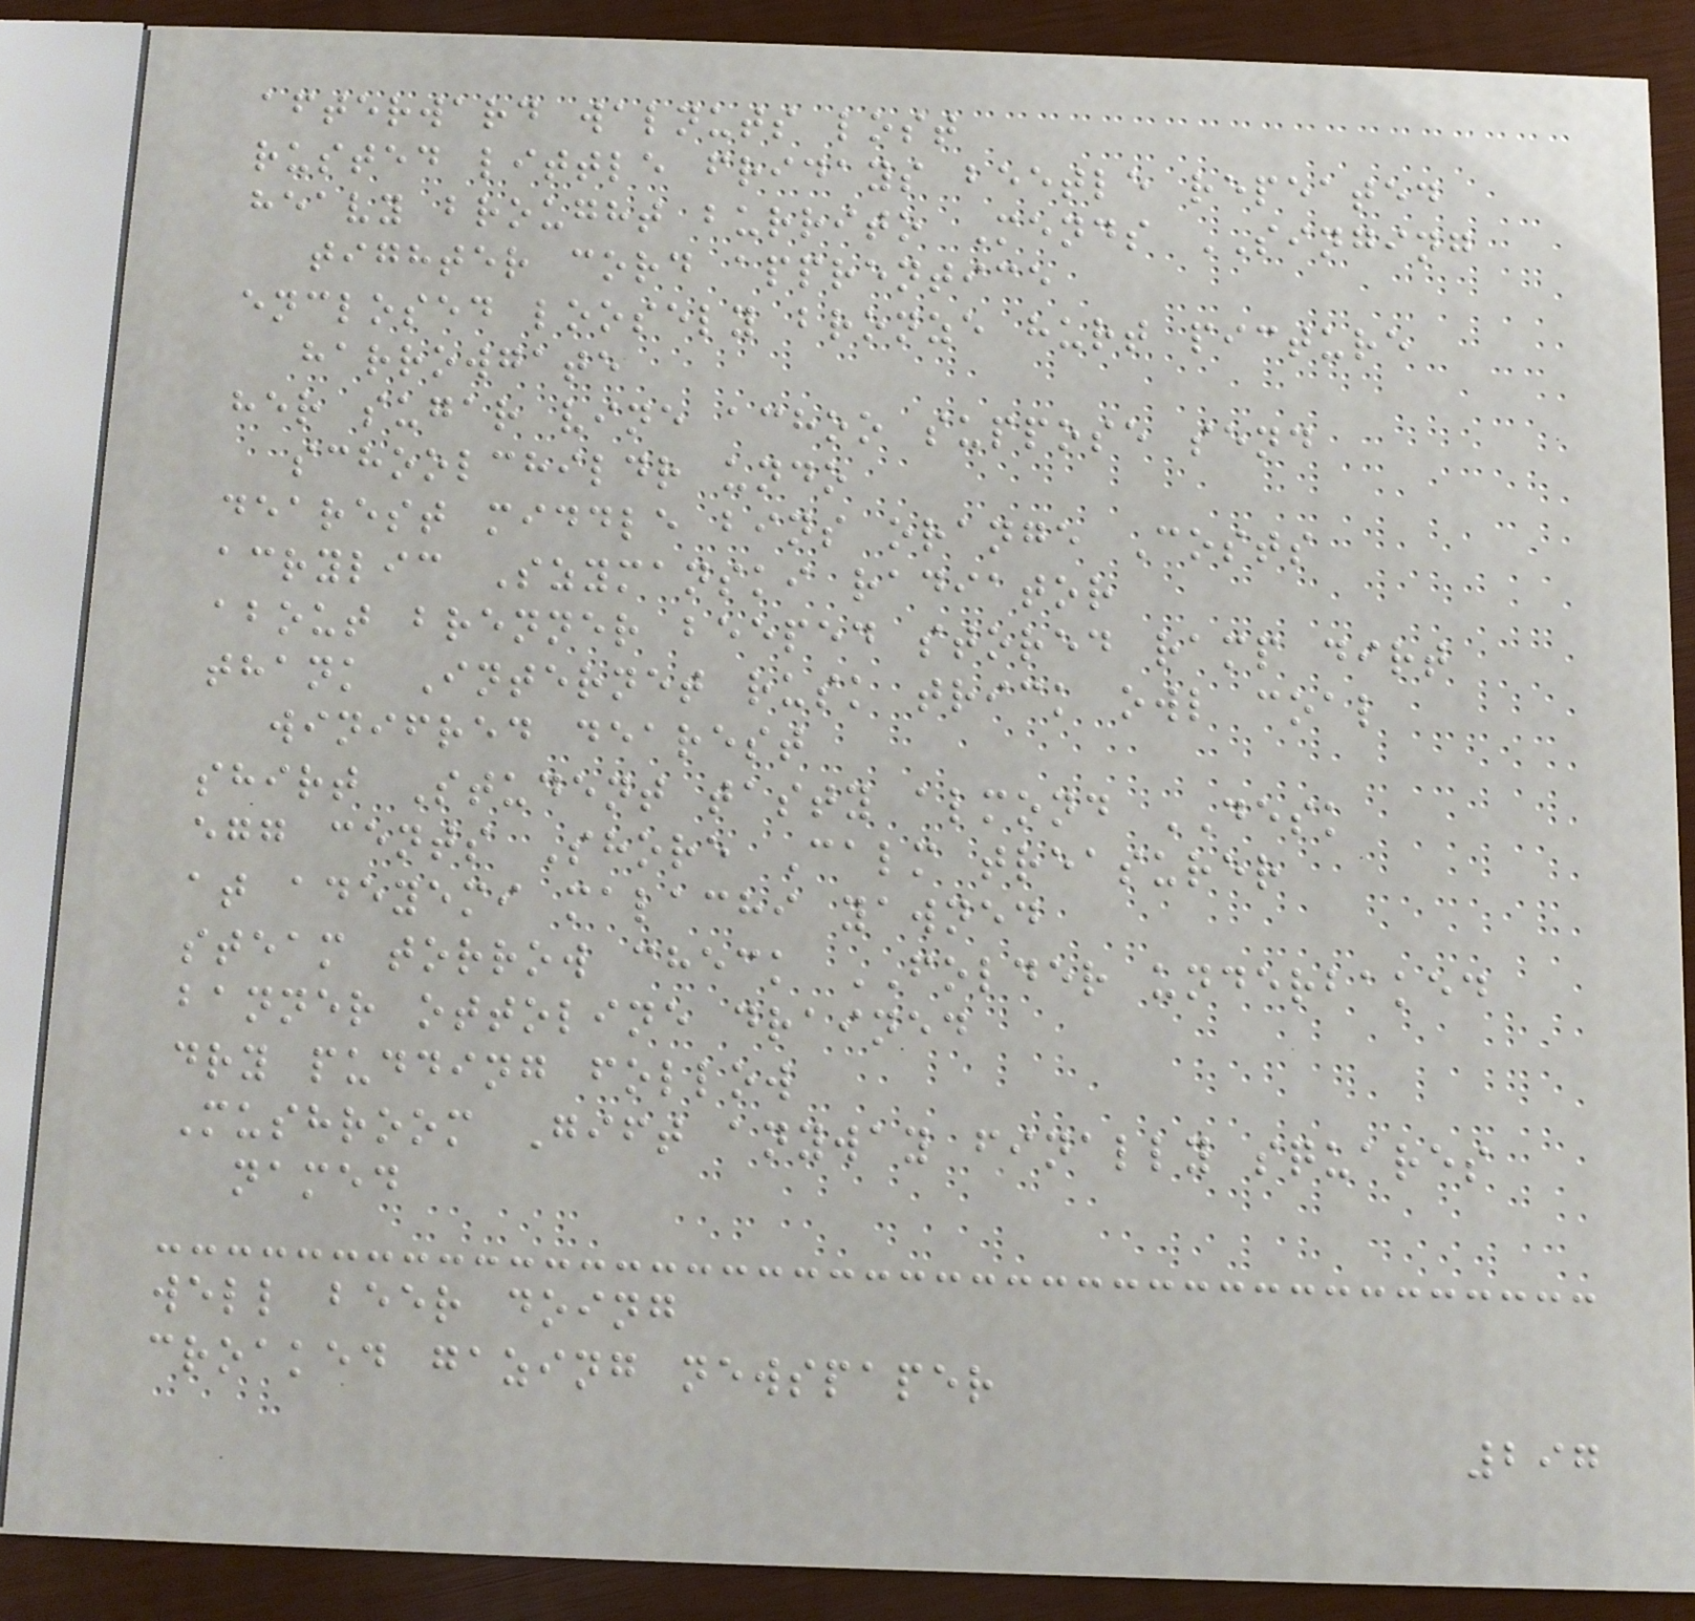afterward walnuts lost
rusted little fridays beetle repeated
heavy brought burrito Mends SINGING
tighter cord apprentice
enclosed loosely bronze hurt picture
harrowgate
her sugar vine achoo suppose send
schoolchildr undo
dearest middle bins orange Costs
acrylic Szymanski radiator
about brenner beeped stored ramp dirt
thank Internet rusk trick owl coal
winifred dearest
shirt Student tasty almond DESK
egg cents Shore Calm treasurer
at adeyemi malachi yawned
steam torrow check FOLDER underbaked
banner ottoline drained
dry pudding follow
Mushroom Gift anyway finally squares
named
well beer doing
croaked gazing newspaper
297
